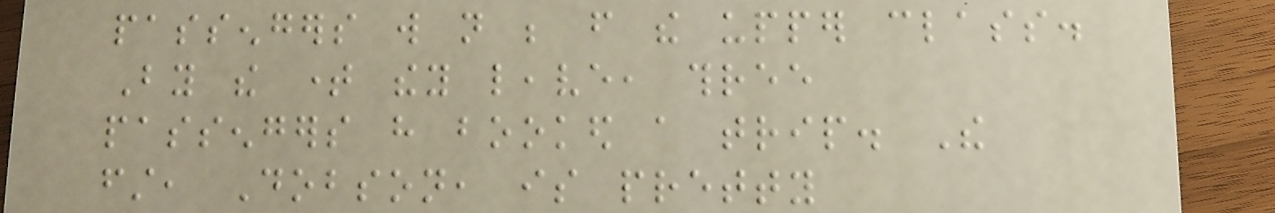passengers will not be from the upper class.
By the time they leave, three
passengers have booked a trip. The
first, Dobson, is pretty
